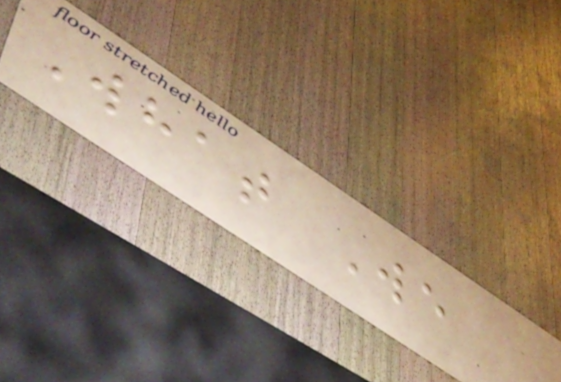What We
